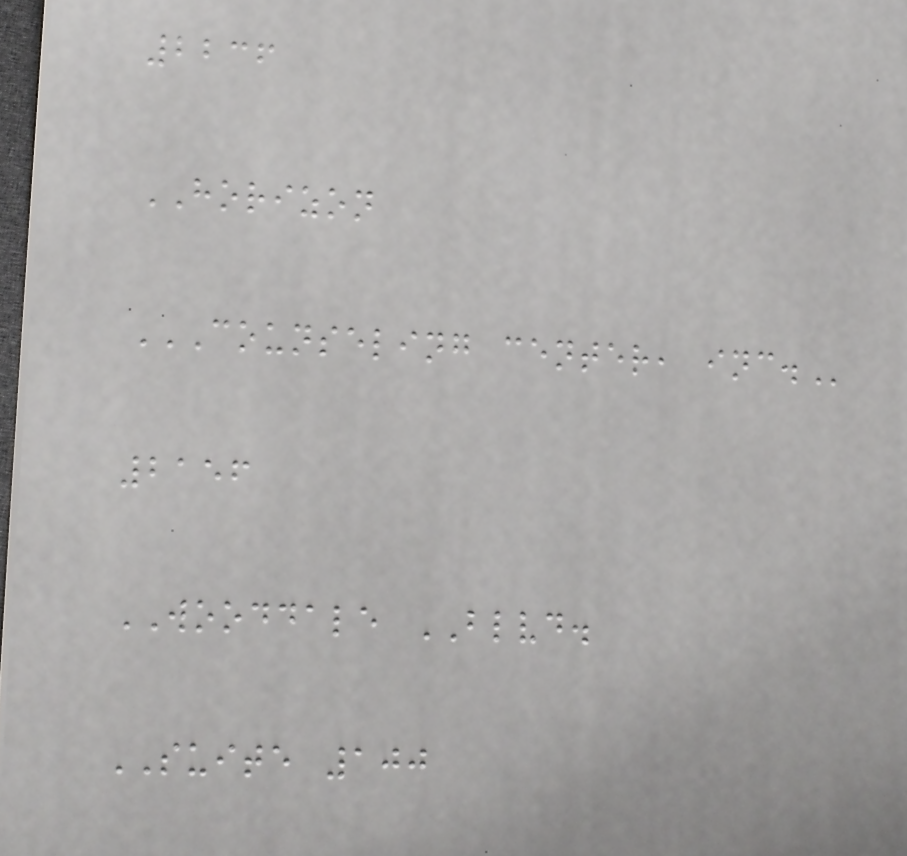2236
HORIZON
COUNSELING CENTER, INC.
2156
WOODDALE BLVD.
SUITE 100
